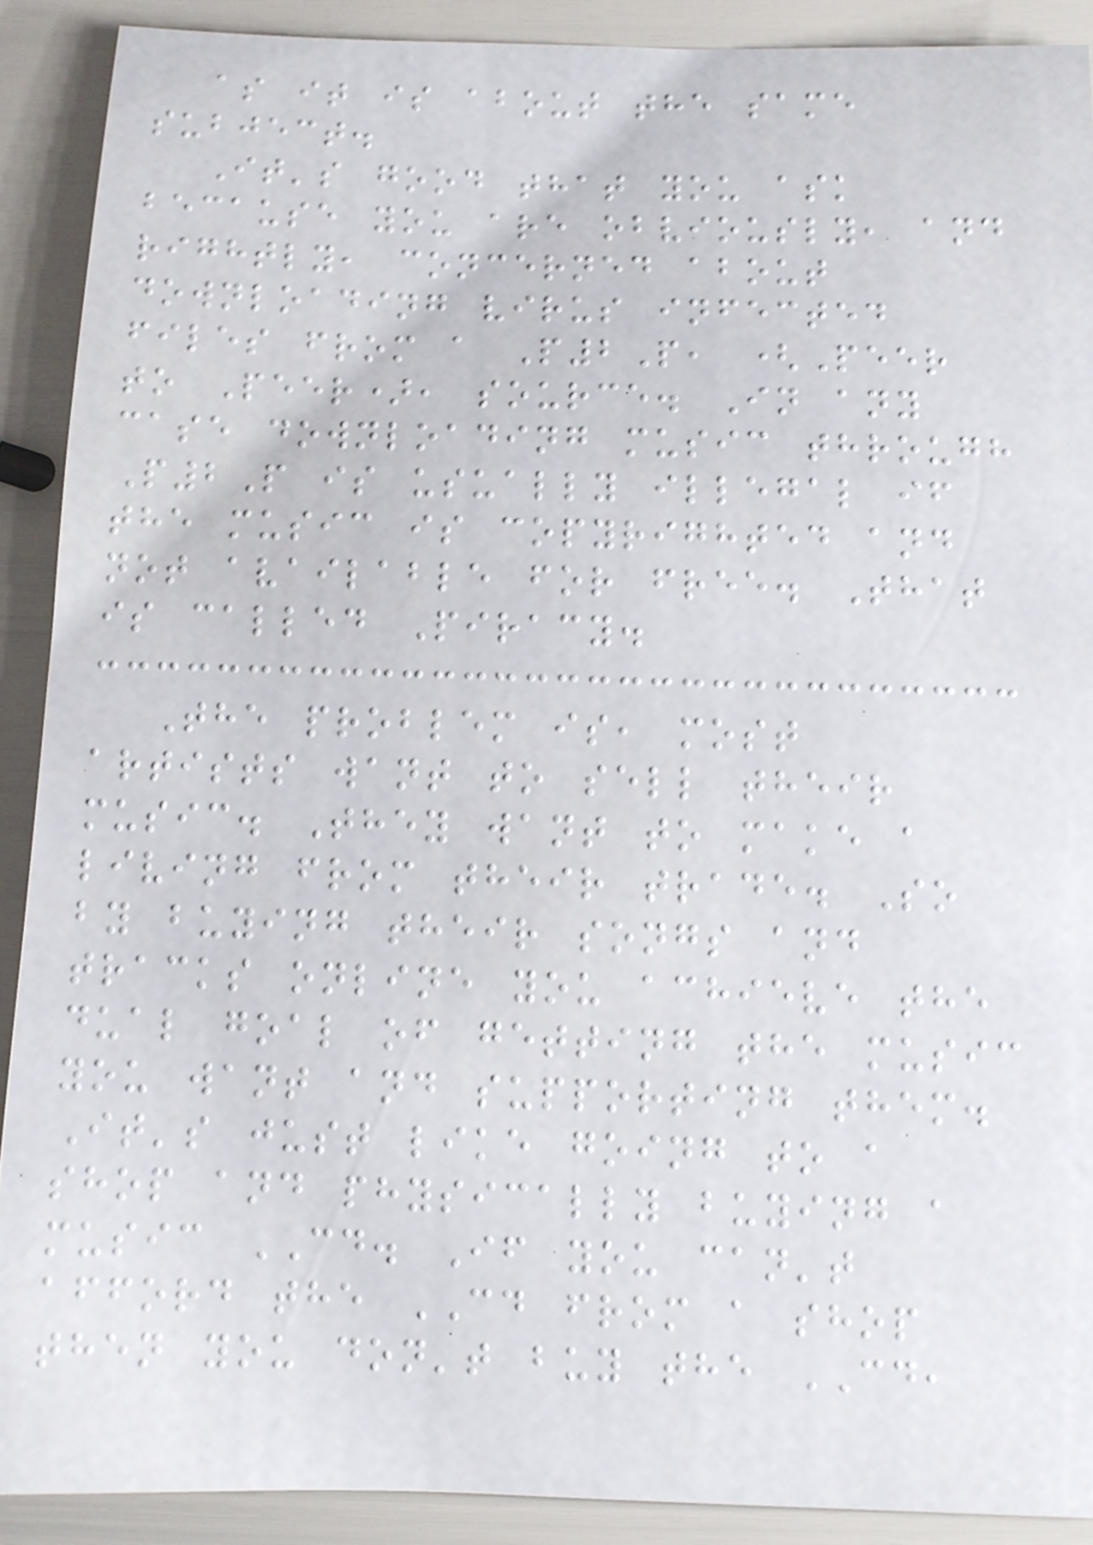as it is about the same
subject.
It's good that you ask
because you are obviously, and
rightly, concerned about
downloading virus infected
files from a P2P, (Peer
to Peer), source. In any
case downloading music through
P2P is usually illegal if
the music is copyrighted and
not available for free. That
is called Piracy.
The problem is, most
artists want to sell their
music. They want to make a
living from their trade. So
by buying their songs and
tracks online you achieve the
dual goal of getting the music
you want and supporting them.
It's just like going to a
shop and physically buying a
music CD. If you can't
afford the CD from a shop
then you don't buy the CD,
